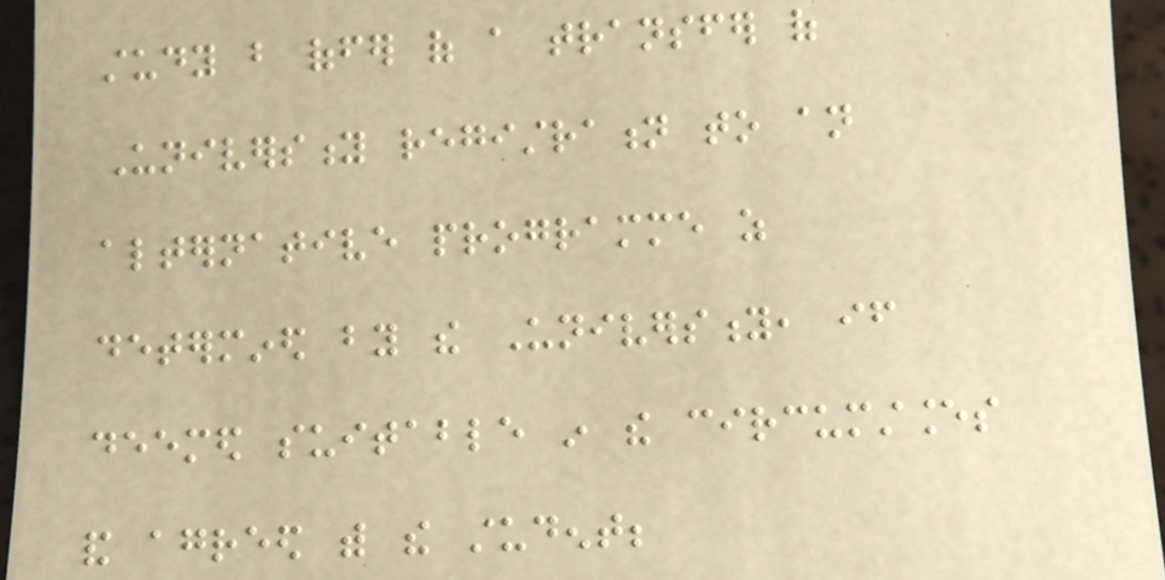study but offer of a transfer of
University registration to an
alternative programme as
determined by the University, if
deemed suitable in the circumstances
and agreed with the student;
